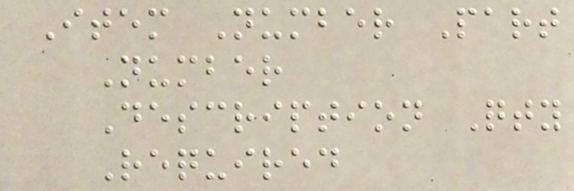Item Number Part
Number
Description Qty
Required
